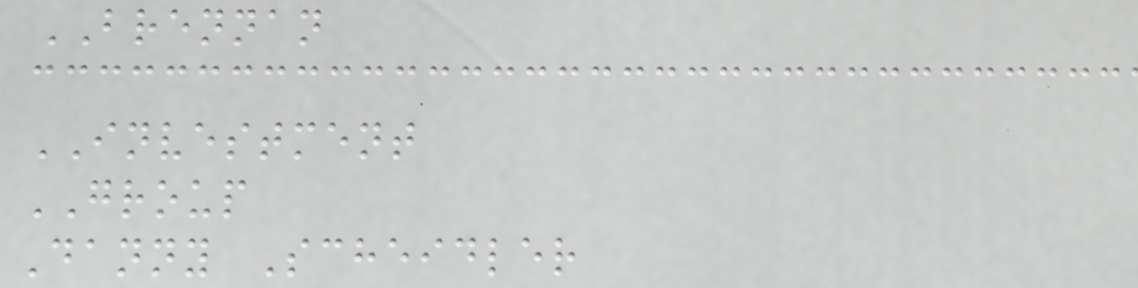BRENNAN
INVESTMENT
GROUP
Danny Scheidler
